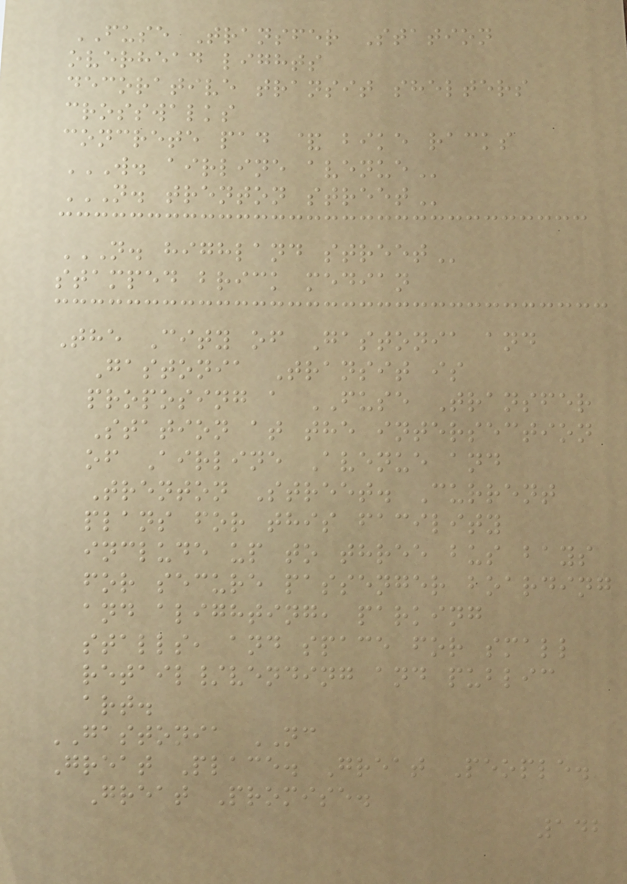FUSE Transfer Station
overhead lights
decorative transit shelters
crosswalks
concrete pad & bike racks
W. AIRLINE AVENUE
N. TRENTON STREET
N. HIGHLAND STREET
stamped brick median
The City of Gastonia and
Gastonia Transit is
proposing a FUSE Transfer
Station at the intersection
of Airline Avenue and
Trenton Street. Current
plans for this facility
include up to three bus bays
for secure passenger boarding
and alighting, parking
stalls, and space for small
retail/vending and public
art.
GASTONIA NC
Great Place. Great People.
Great Promise.
142
